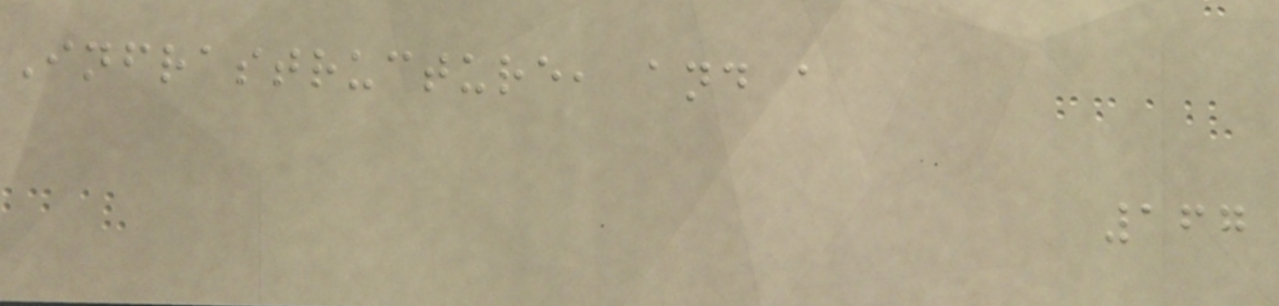Infrastructure, and a
167
